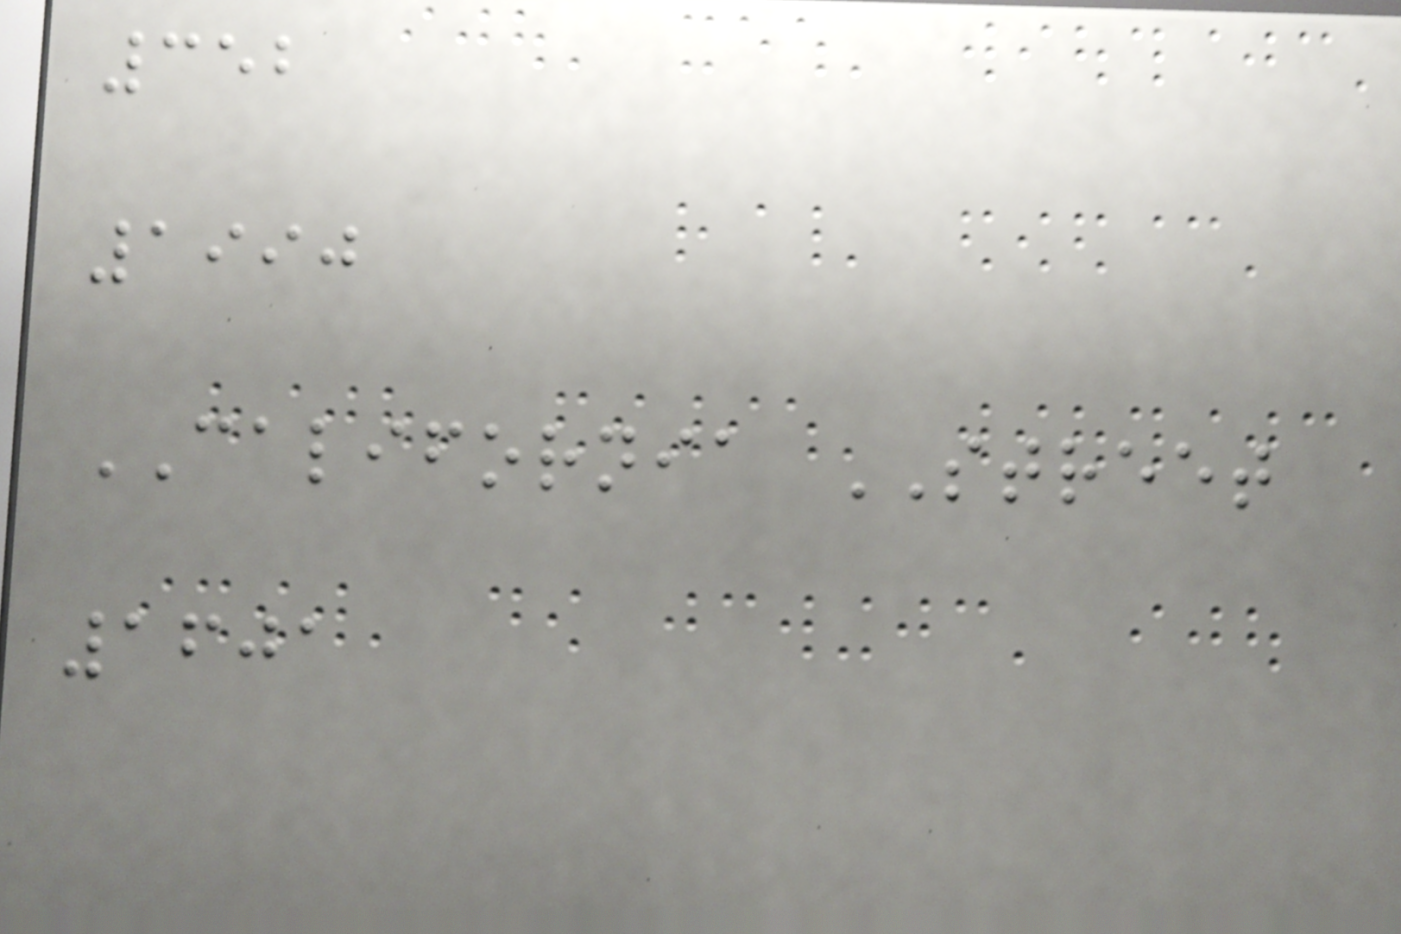352
1990
CALIFORNIA STREET
1601
